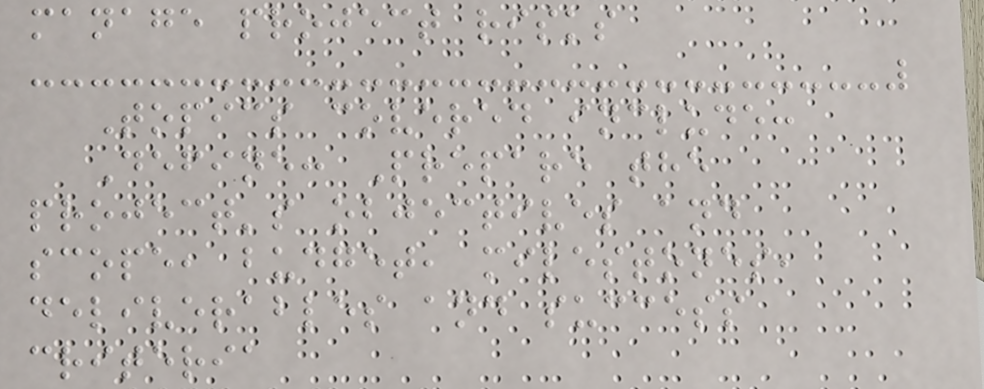manage project risks
Topics covered include:
Define: Prepare the
project's objectives and
scope, budget, milestones,
deliverables and success
criteria
